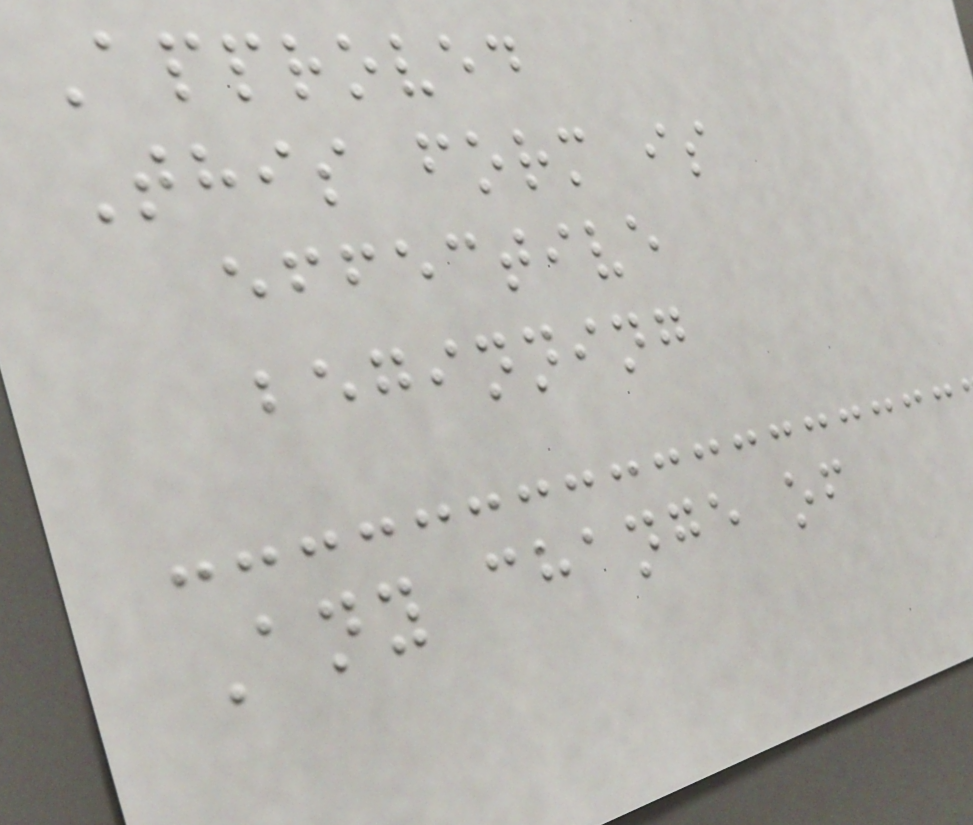Approved
This form is
effective
beginning
Any change of
